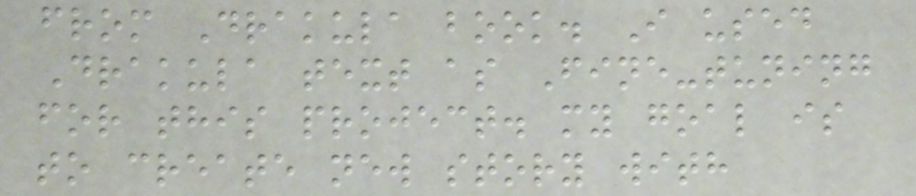from Drakula book. I used
Drakula text as Fine-tuning
for this project. my goal is
to create new story with
